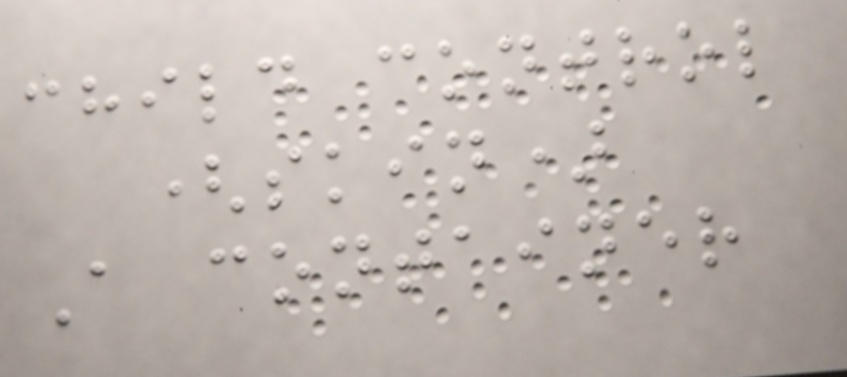child control
(skin)
A container
